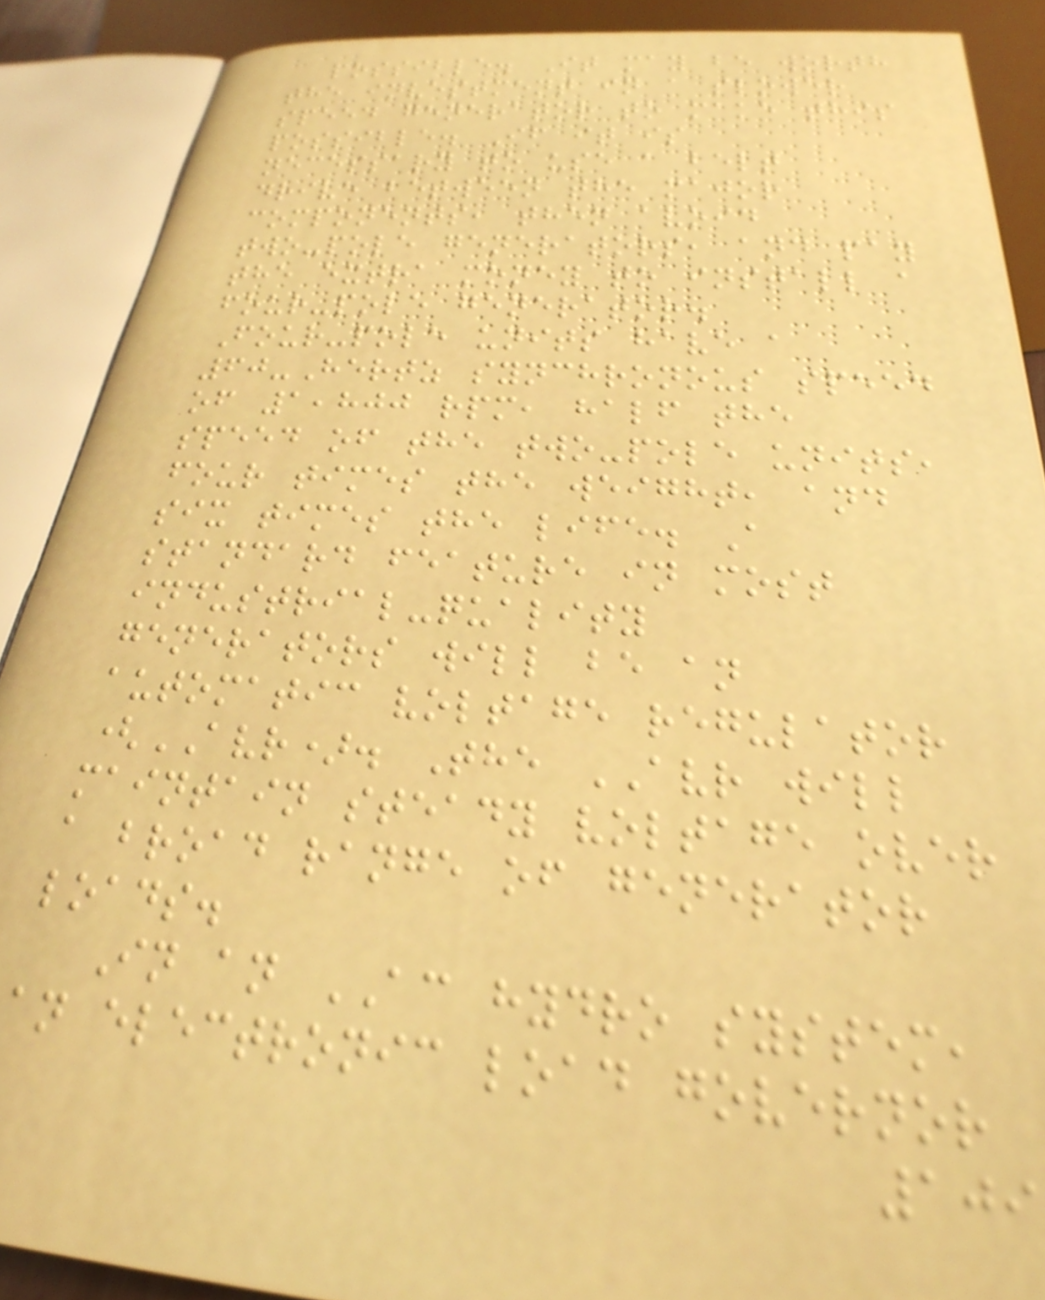possible. It may be worth
the investment in a slower
speed generator to make this
possible. If it is
necessary to use a belt
drive between the major
components, then avoid
two-pole generators, and pay
the extra money to install a
four-pole generator.
Four-pole units have a
60-Hertz synchronous speed
of 1,800 rpm, half the
speed of the two-pole units,
four times the weight, and
six times the life. A
standard feature in most
industrial-quality
generators will be an
automatic voltage regulator
(AVR). The AVR will
maintain steady voltage over
a broad range of generator
loads.
In an AC hydro system,
an electronic load governor
109
